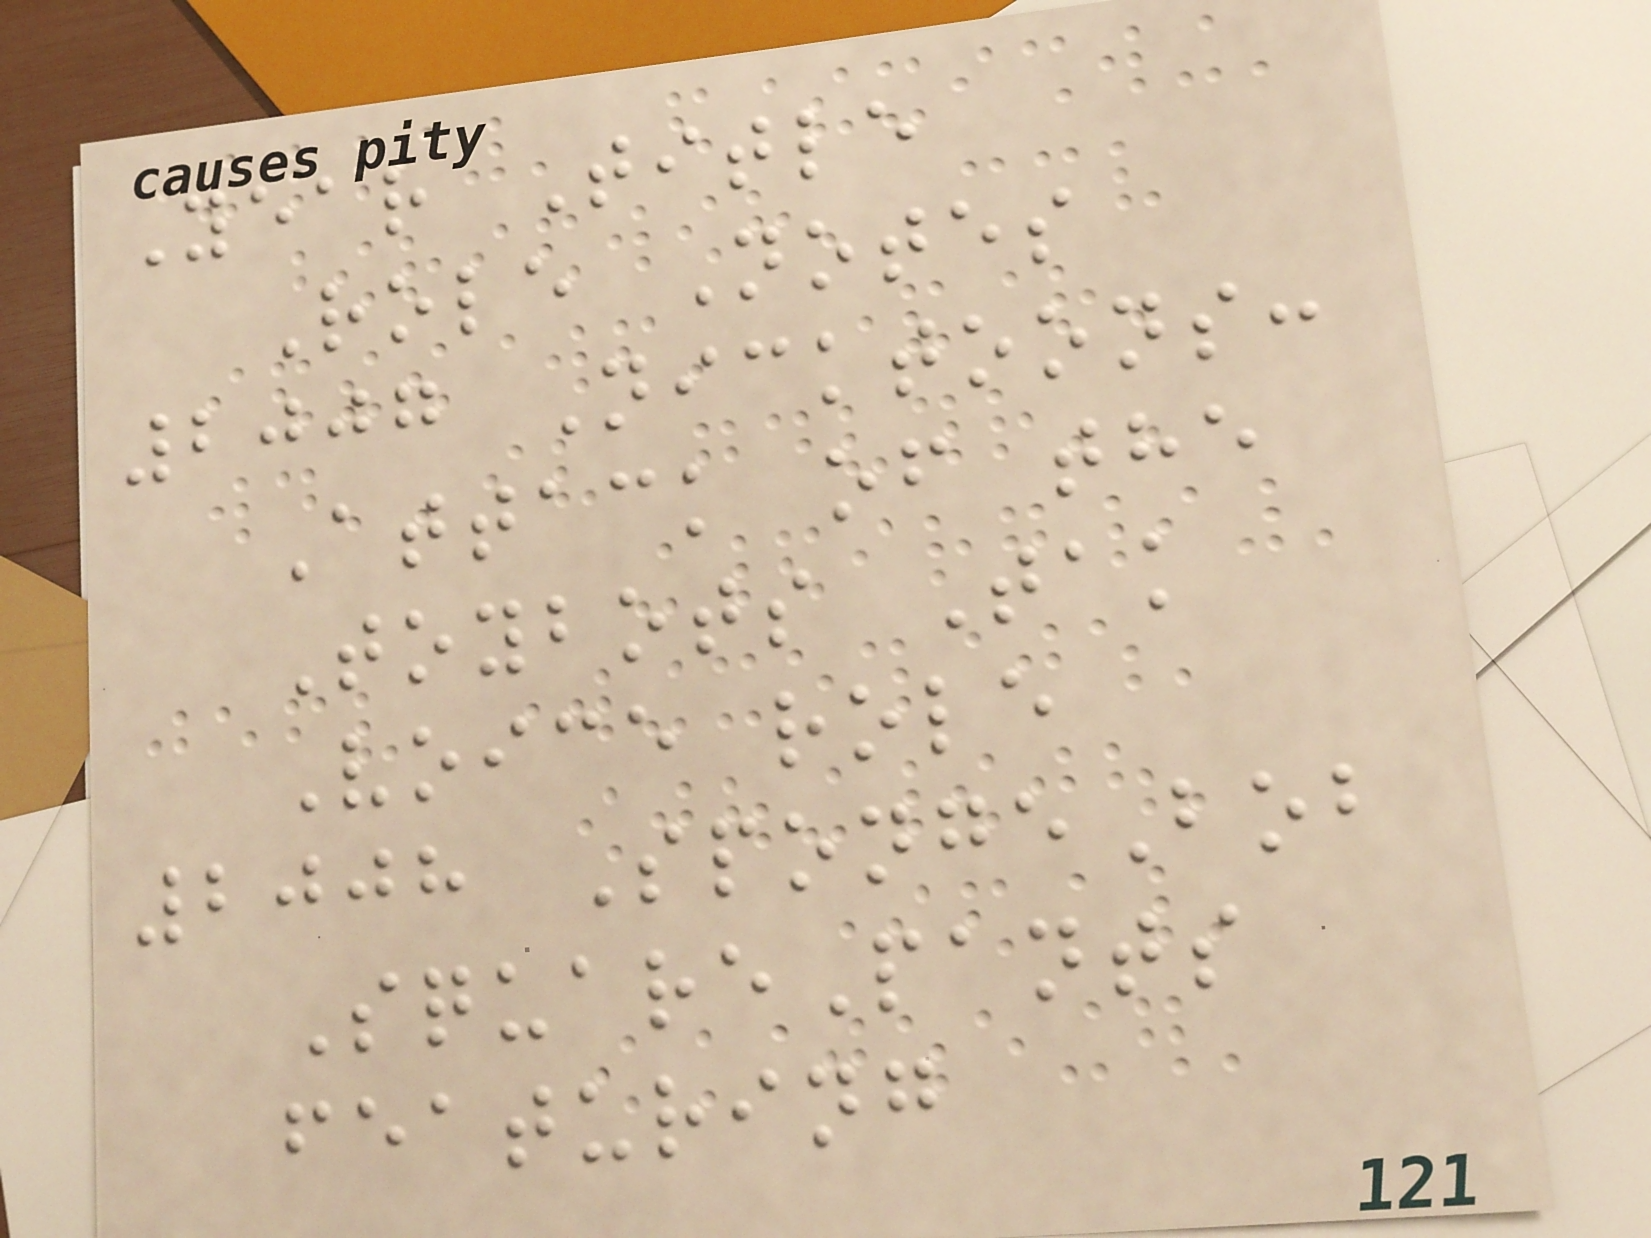Year Title
Role Notes
2007 Nicktoons:
Attack of the
Toybots Tak
Voice role
2008 SpongeBob
SquarePants
featuring
